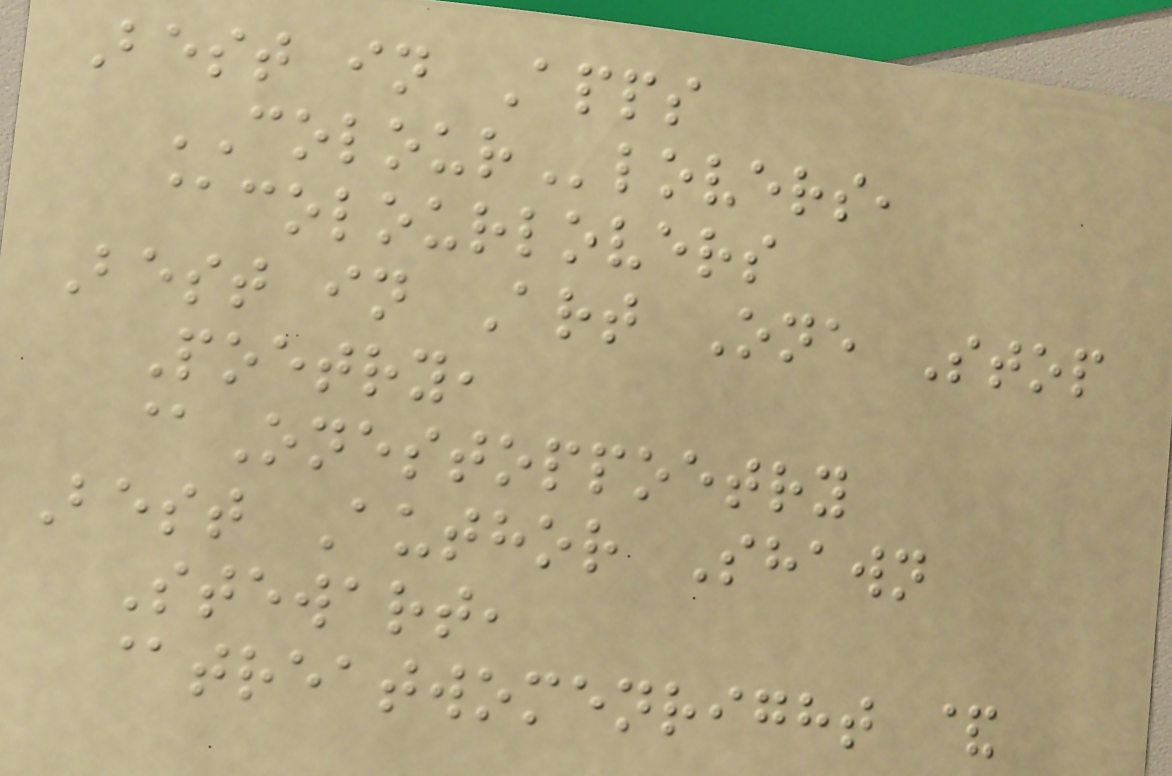Best in Apps
COLOURlovers,
@colourlovers
Best in Art One Stop
Poetry,
@Onestoppoetry
Best Author Shawn
Stewart,
@treatwomenright &
